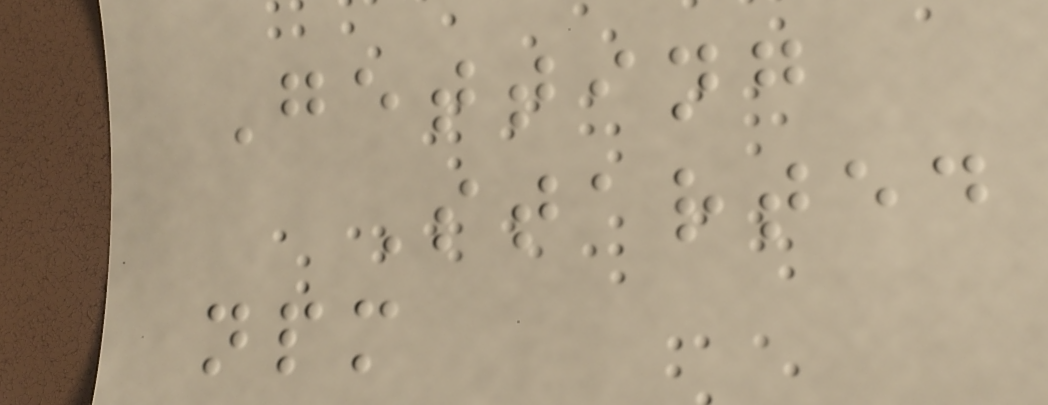Getting
Started
npm
